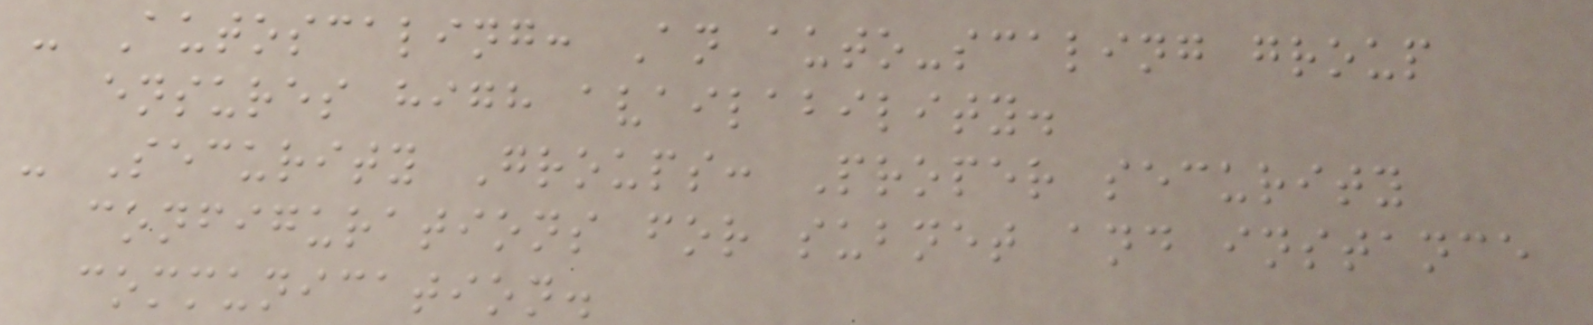- Autoscaling: An auto-scaling group
ensures high availability.
- Security Groups: Proper security
configurations for subnet and instance
communication.
